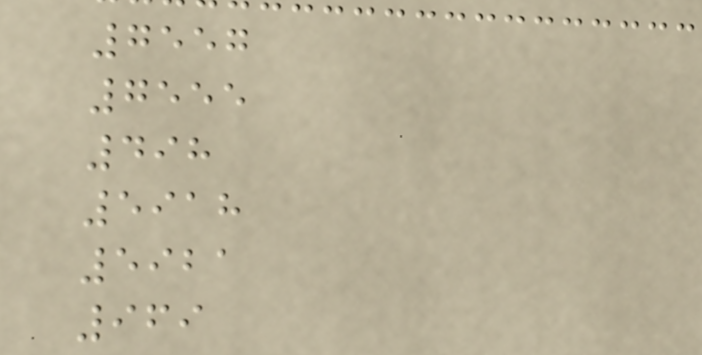7557
7555
498
5918
5921
969
